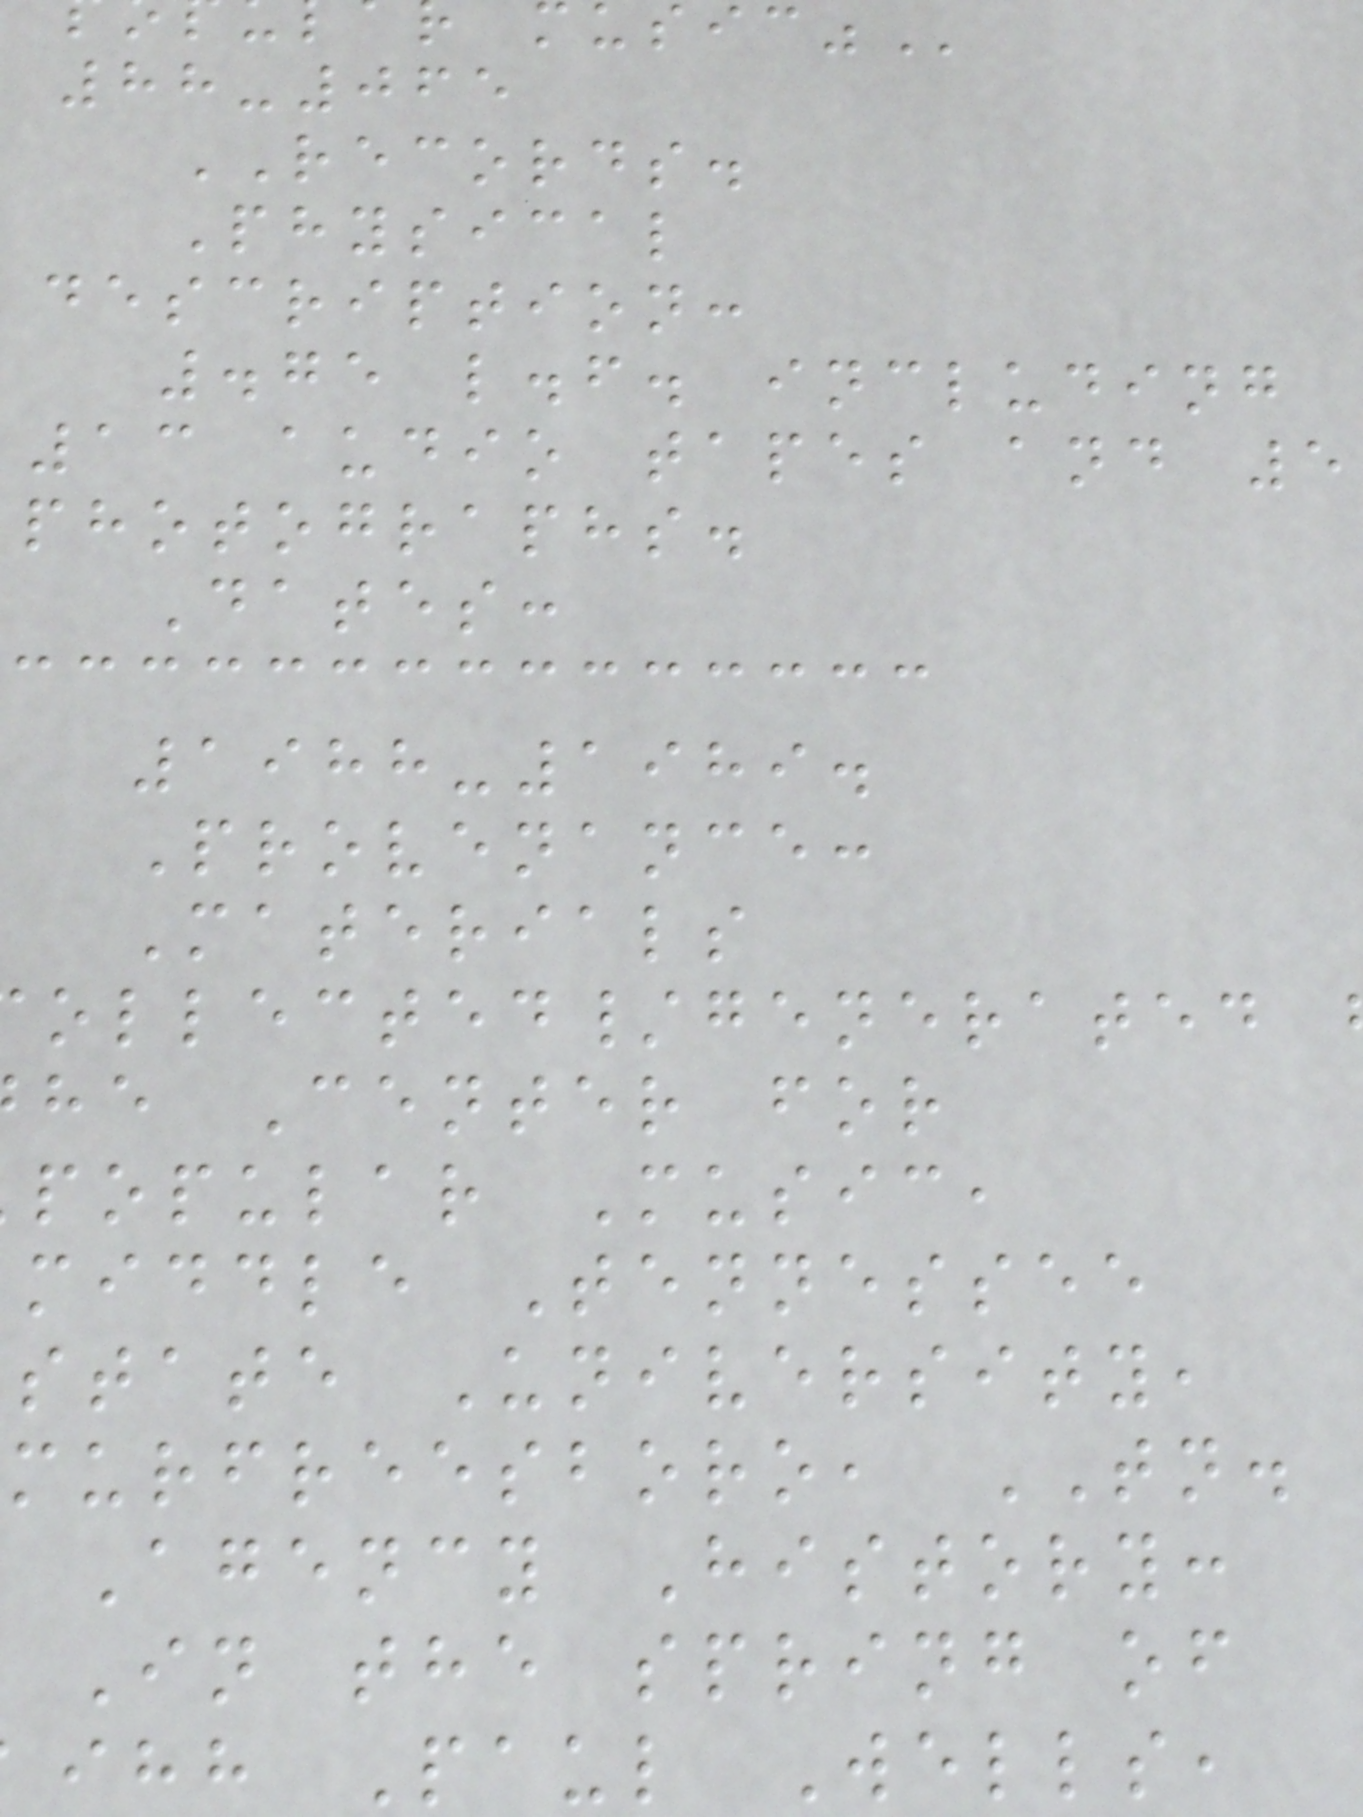88-065
RECORDS.
Physical
description:
.75 l.f. including
13 audio tapes and 5
photographs.
Dates:
1988-1989.
Provenance:
Materials
ollected/generated
he Center for
popular Music,
middle Tennessee
state University,
murfreesboro, TN.
Agency History:
In the spring of
ihh Paul Wells,
